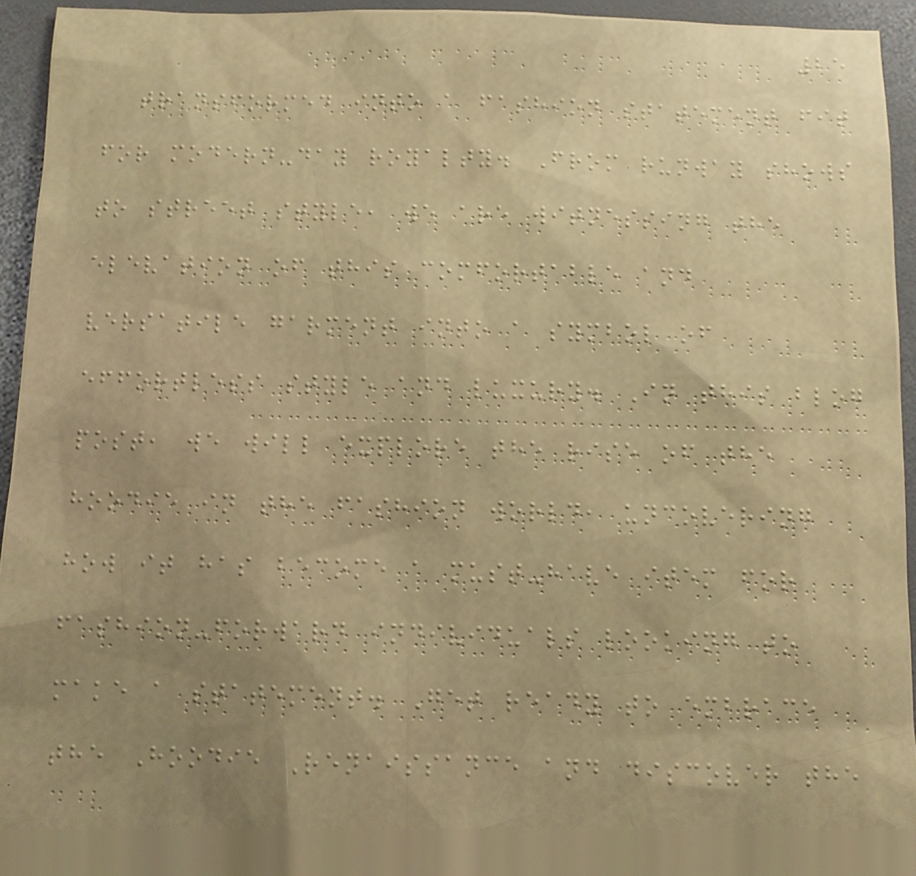25
transformed into a fashion statement fit
for modern-day royalty. From runway shows
to street style, we are witnessing the
elevation of this comfortable and
versatile garment into a symbol of
effortless style and luxury. In this blog
post, we will explore the rise of the
hoodie in the fashion world, uncovering
how it has become a must-have item for
fashion-forward individuals looking to
make a statement. Get ready to embrace
the Hoodie Renaissance and discover the
